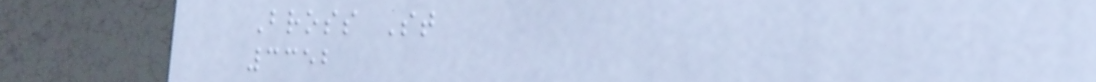Bross St
3352
